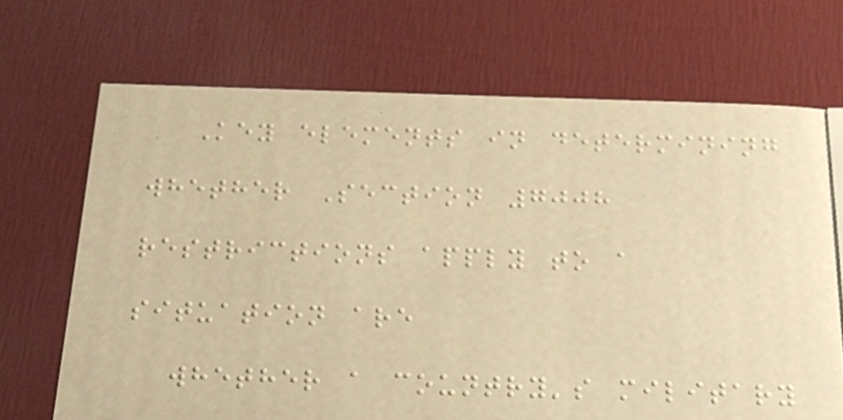Key elements in determining
whether Section 7008
restrictions apply to a
situation are
whether a country's military
